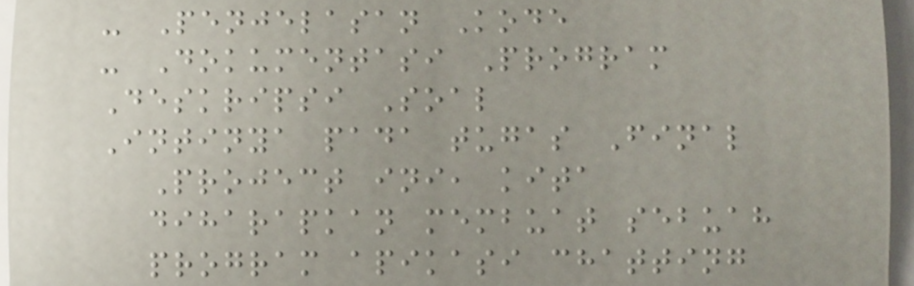- Penjelasan Kode
- Dokumentasi Program
Deskripsi Soal
Intinya pada tugas Final
Project ini, kita
diharapkan membuat sebuah
program apikasi chatting
